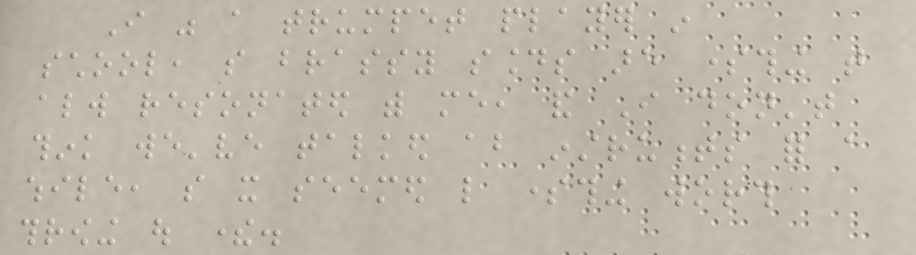I was a trumpet player in
school, so brassy sounds are something that
always resonated with me, and I don't
think we've talked about instruments for a
while, so it seemed like something worth
throwing out there.
